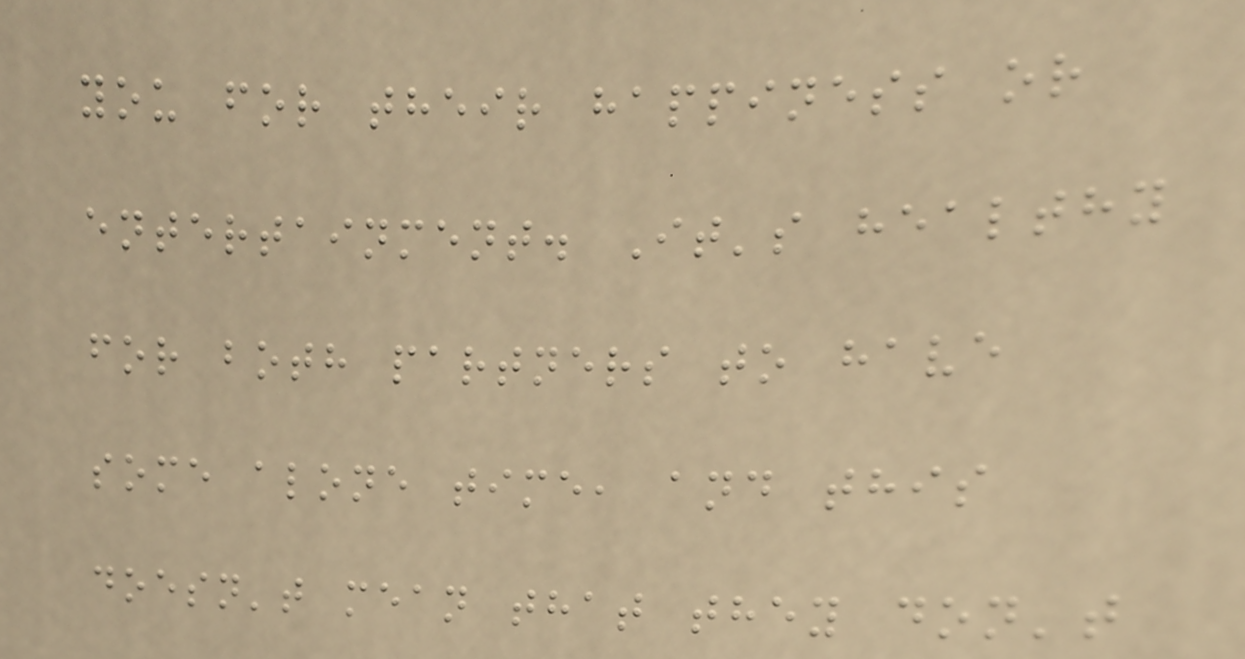you for their happiness or
entertainment. It's healthy
for both partners to have
some alone time, and this
doesn't mean that they don't
